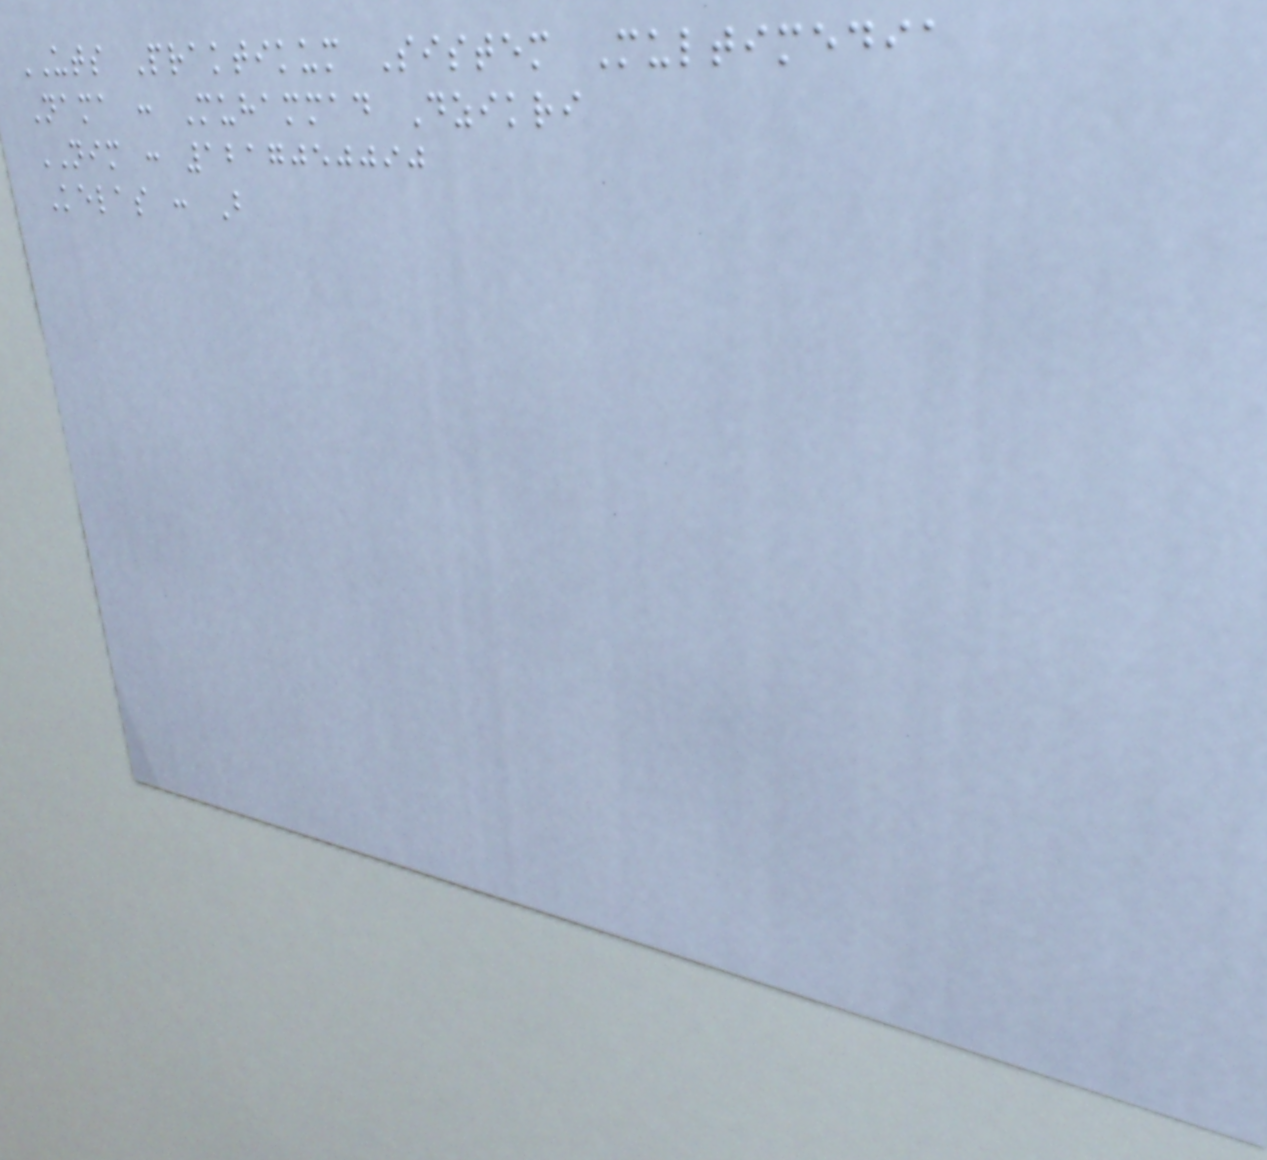UTS Praktikum Sistem Multimedia
Nama : Muhammad Dzikri
NIM : 1217050090
Kelas : B
